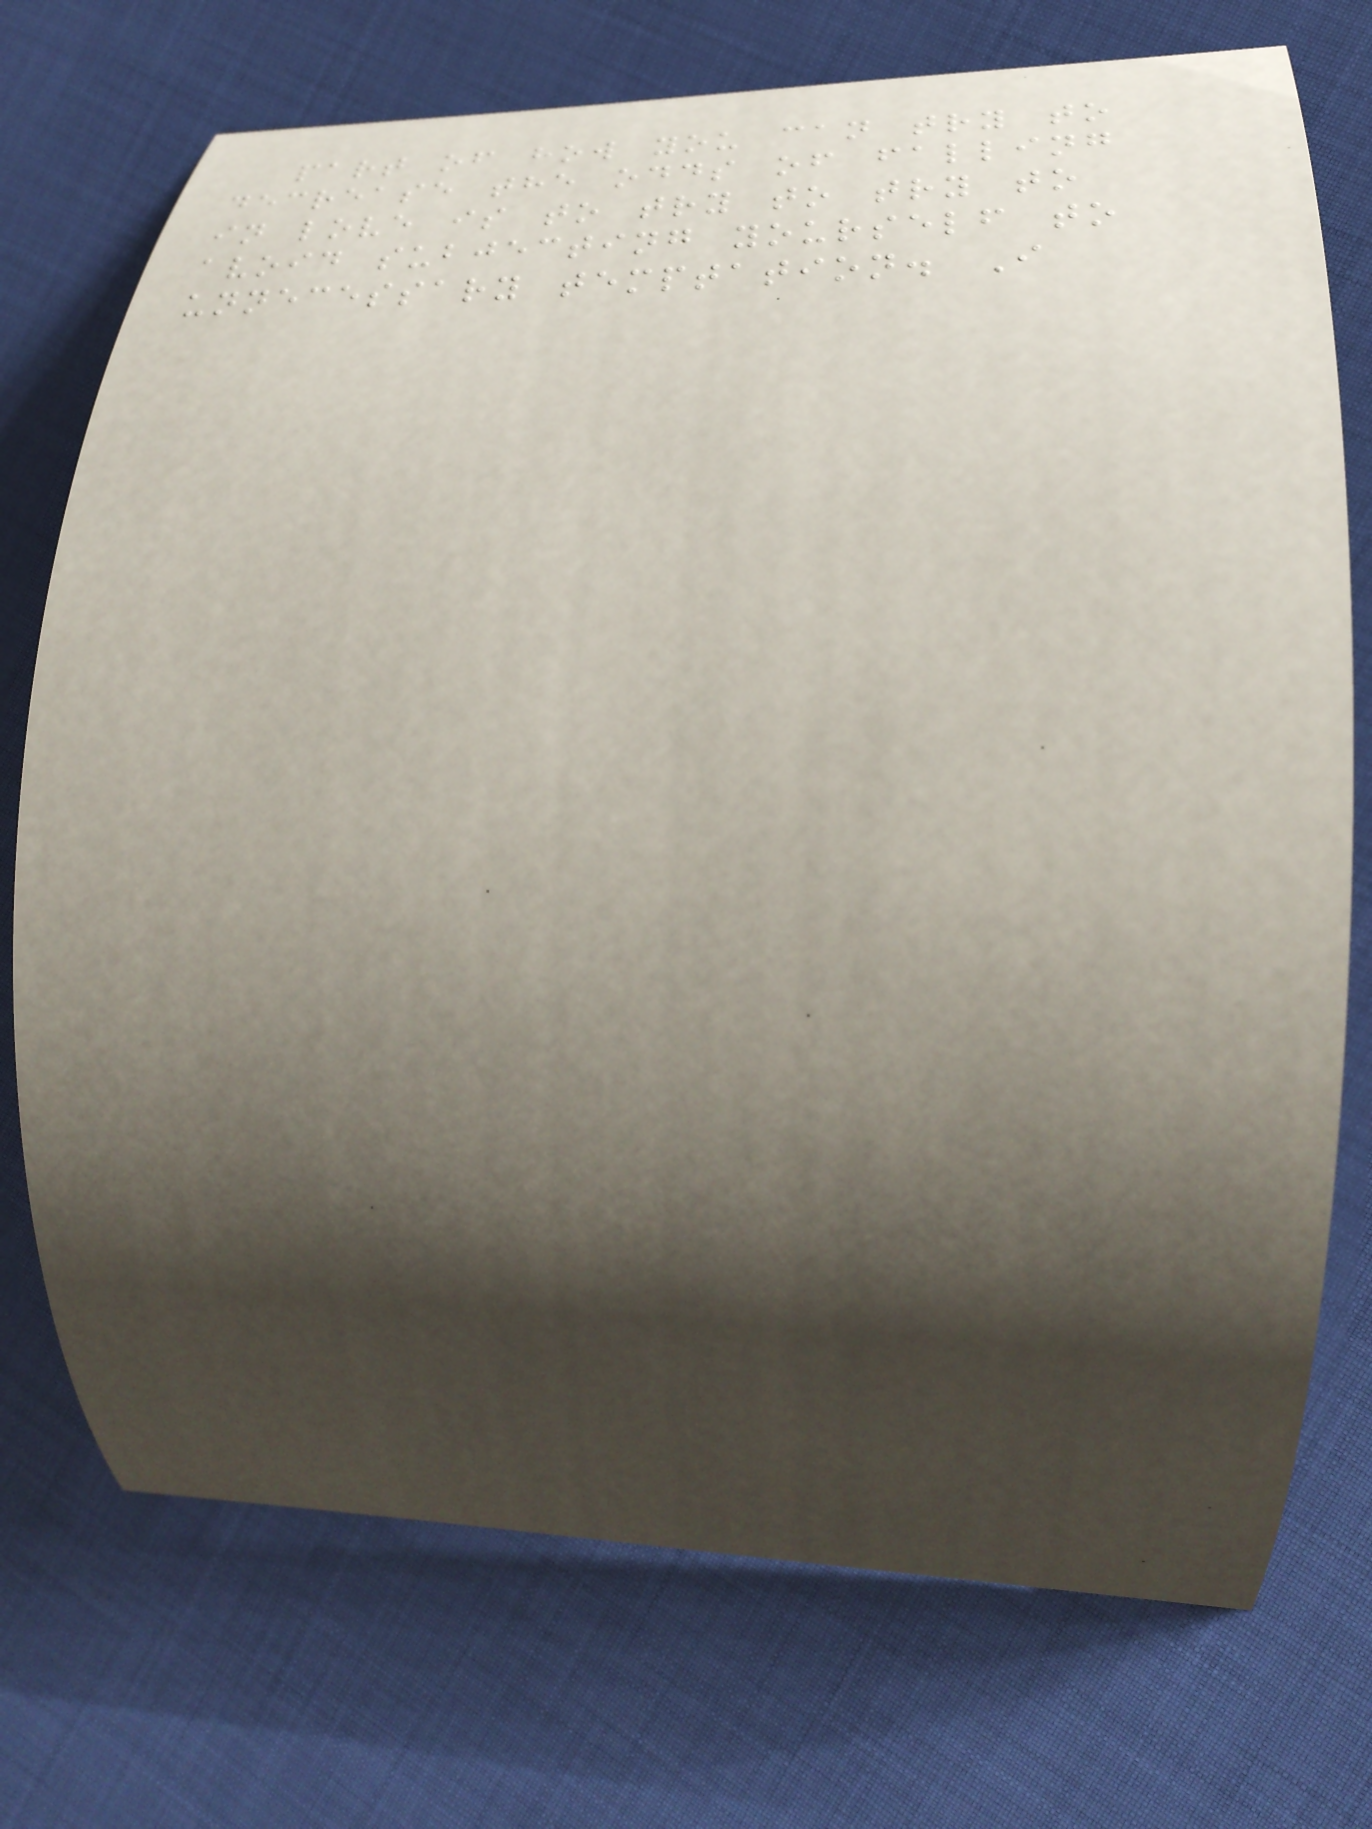part of how you can try to
decrease the odds of falling
in love is to try to try to
avoid subjecting yourself to
unnecessary temptation. I
